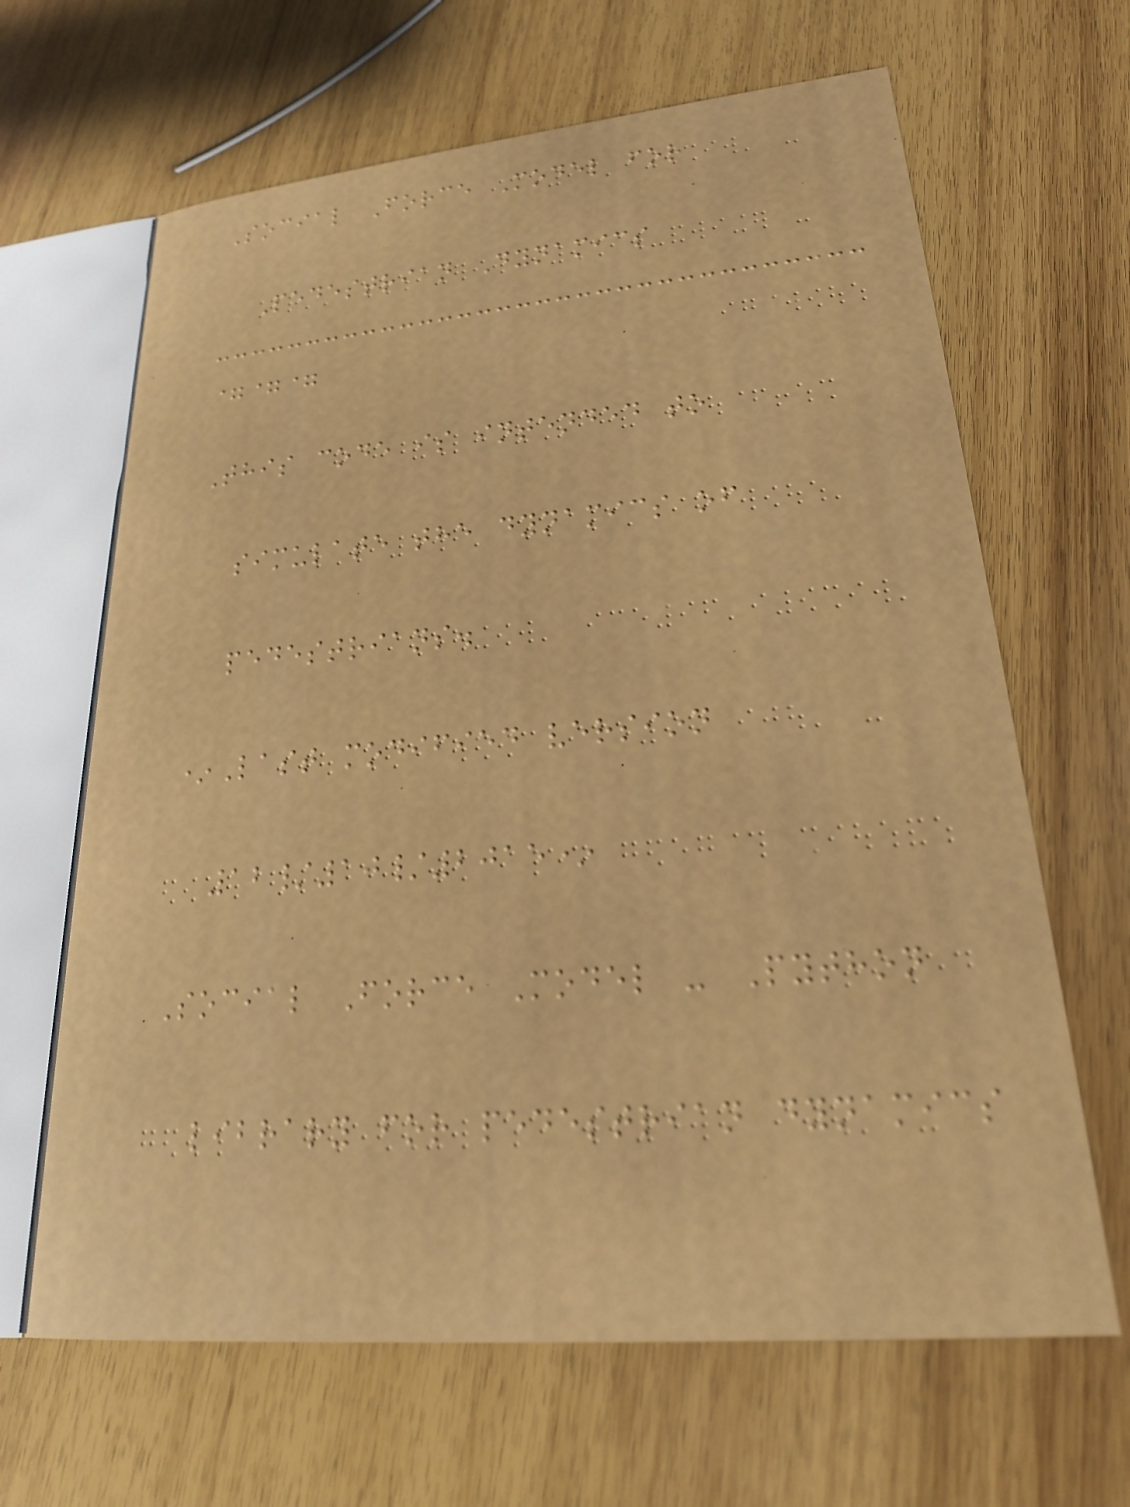Social Force Model for
Pedestrian Dynamics
===
This code is intended to
simulate the dynamics of
pedestrians.
*Last modified version
12/10/2015*
Social Force Model - Python
library for pedestrian dynamics
